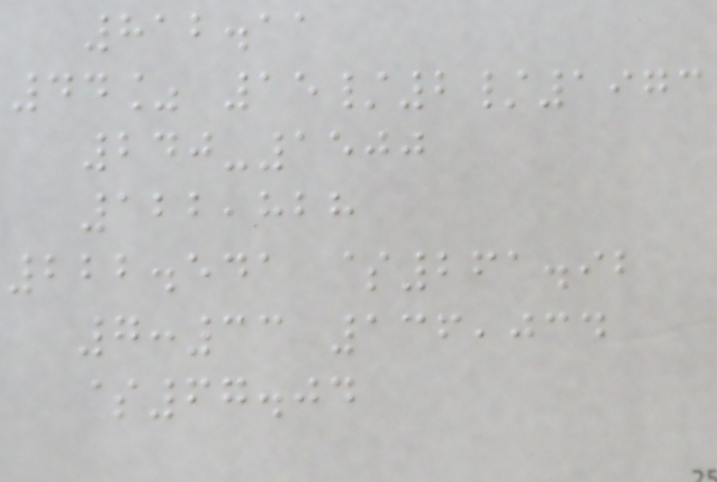812.11
44% 15/2/1973
240-1500
122,828
222.541 $261.92
7:33 136,034
$67.04
